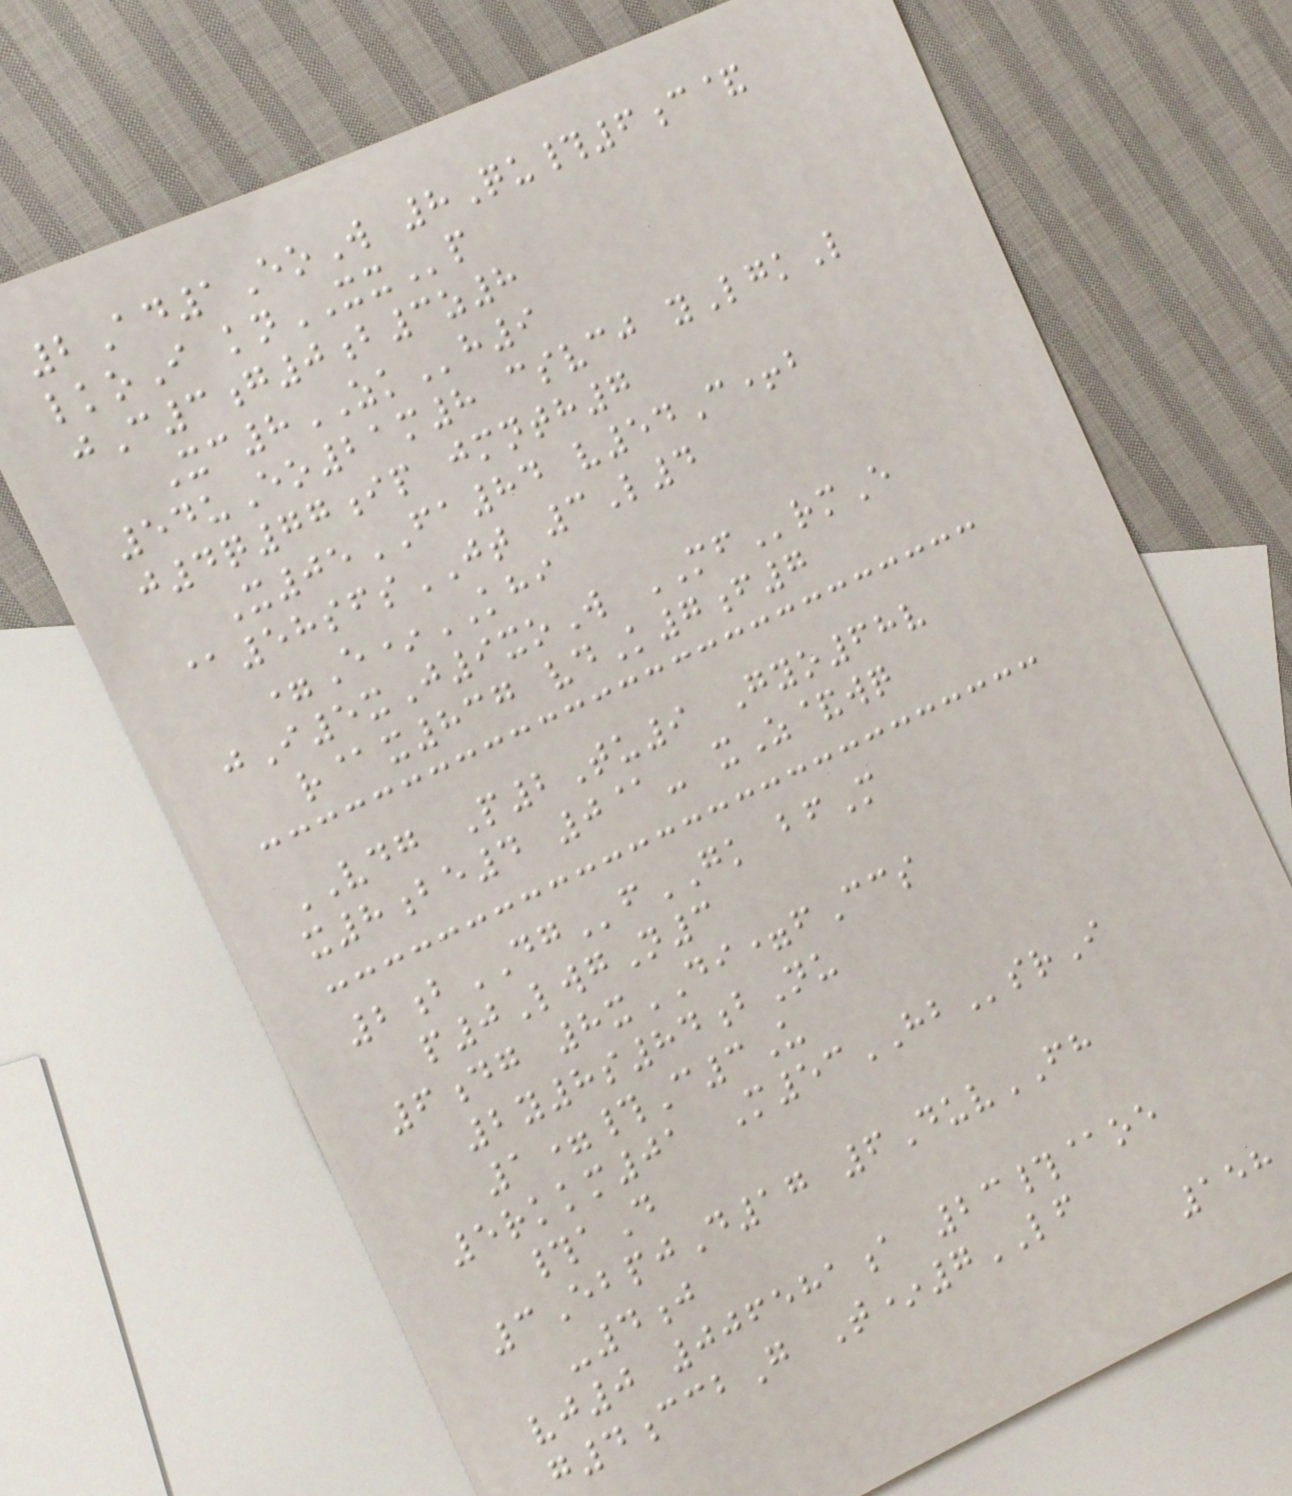2Ad1EoW 8Qu#6c&
lkoI knXXp
jC3g0b3z8
Xc8ZKh9
54uEo21m8 csvcj yLgkL
j4q77ip jmnth7
X05FA84 v54C+b
@58sfsJT 3L4
=E*KHI
jI5xJ9xoW MFrmE
r@x837 vdK7f7
VDG P2Tu9 Gyo68v
x8be4 0@- xZ&wq
2bDGfGK bfM
p0LwgN3
6dg 8xDI=fCcs
2y8s84bNu
1=#C3U
5rkkm01 M53HBsrI
#aD
3EbpjD17 6DuvFH
-4j
vj0 006581a 23#@oe
g4ccbG T*7LF
158
